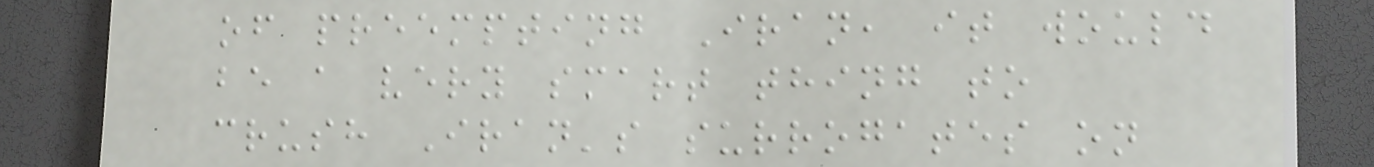of preempting Iran, it would
be a very smart thing to
crush Iran's surrogates on
